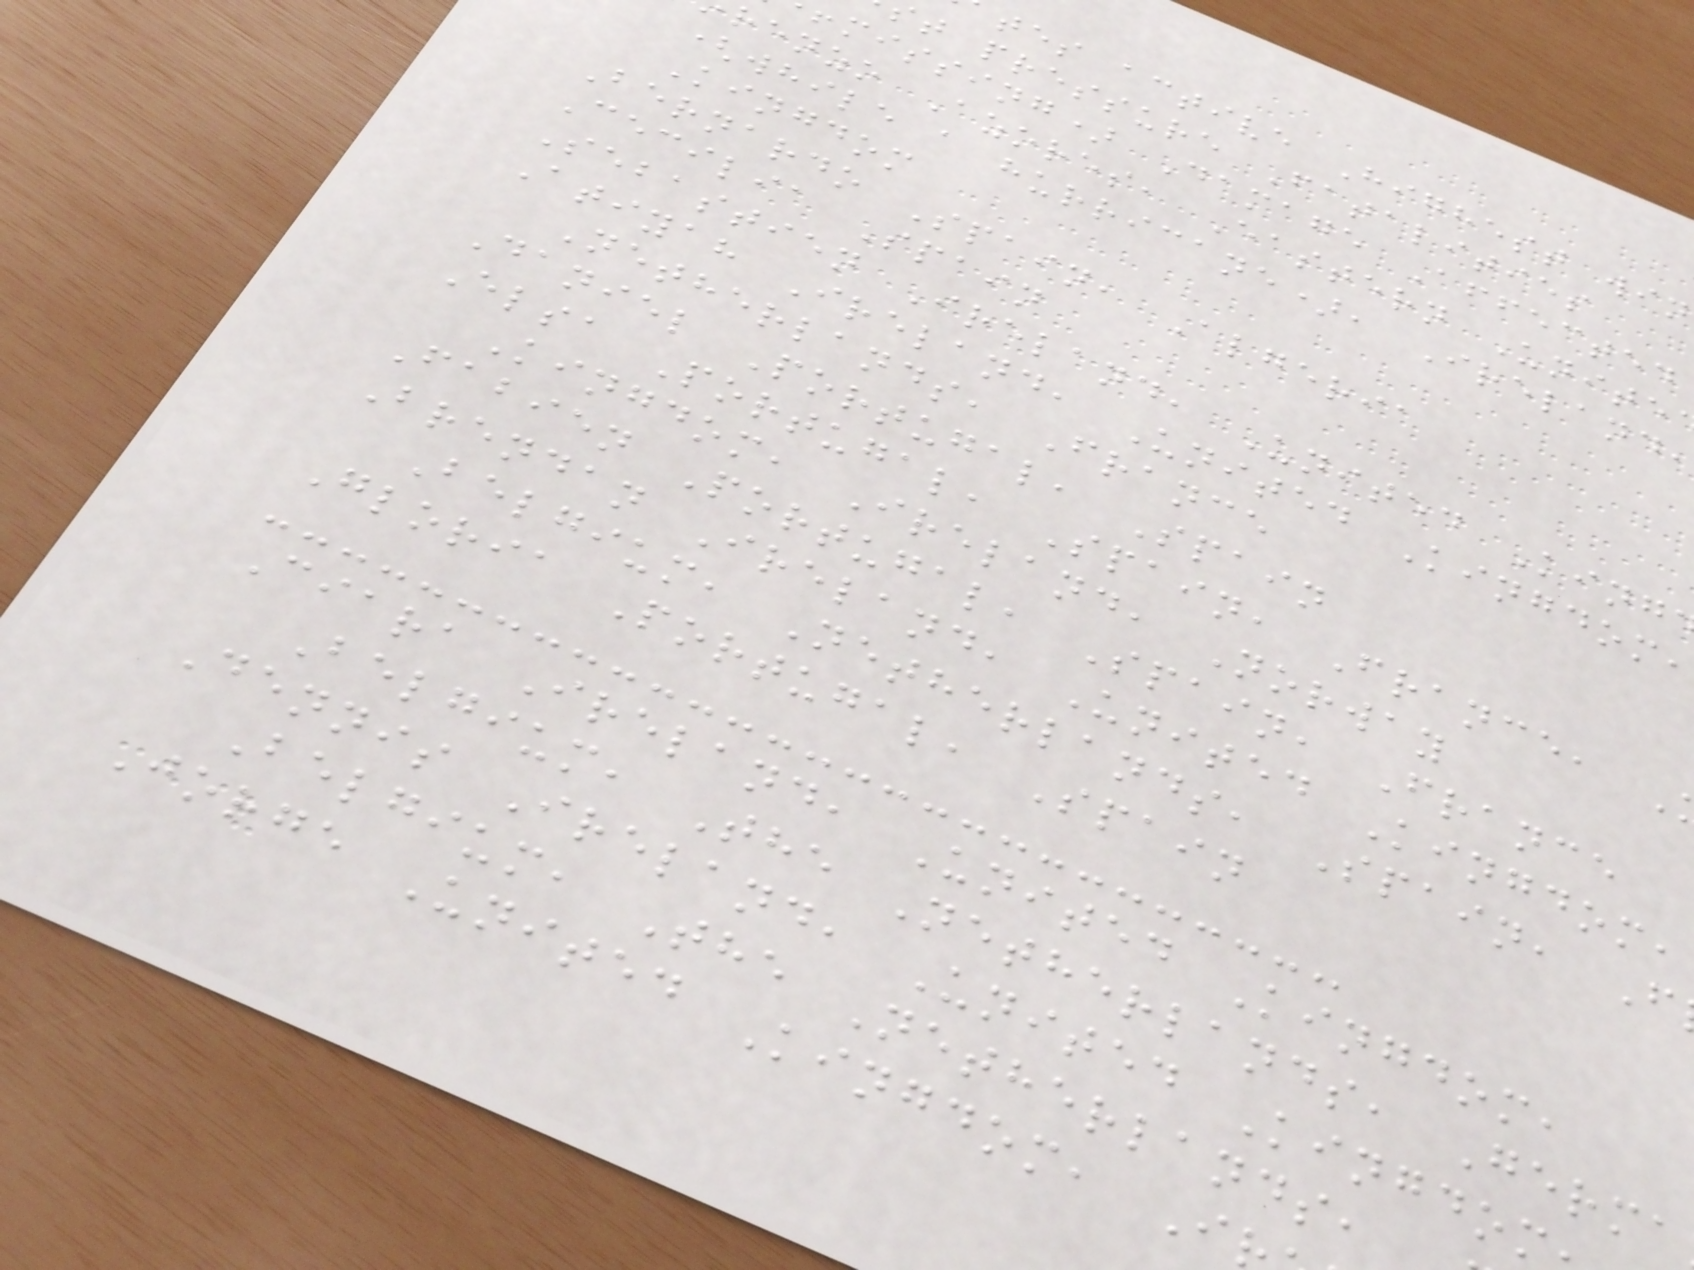tes active Highest win
t pressure Fatalities
missing) Damage Affected
renzo Azores, Eastern Unite
(while a hurricane), Ireland
Kingdom
Bernardo Spain, Algeria
Cecilia Spain
Sebastien Ireland, United King
Atiyah Ireland, United Kingdom,
Netherlands, France
Daniel Portugal, Spain
Elsa Portugal, Spain, France,
Kingdom, Ireland, Norway
Fabien Portugal, Spain, France
Brendan Ireland, United Kingdom,
Belgium, Netherlands, Spain, F
Gloria Portugal, Spain
Ciara Ireland, United Kingdom,
Belgium, The Netherlands, Germa
Dennis Ireland, United Kingdom
Belgium, The Netherlands,
Jorge United Kingdom, I
